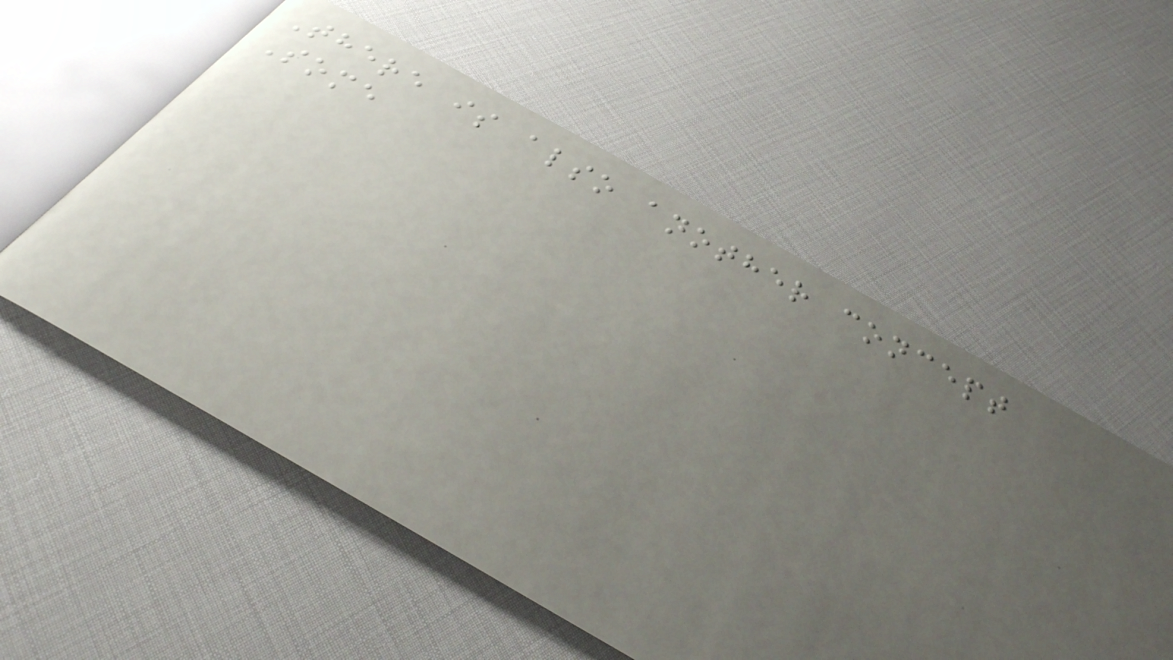There is also another concept
Some
